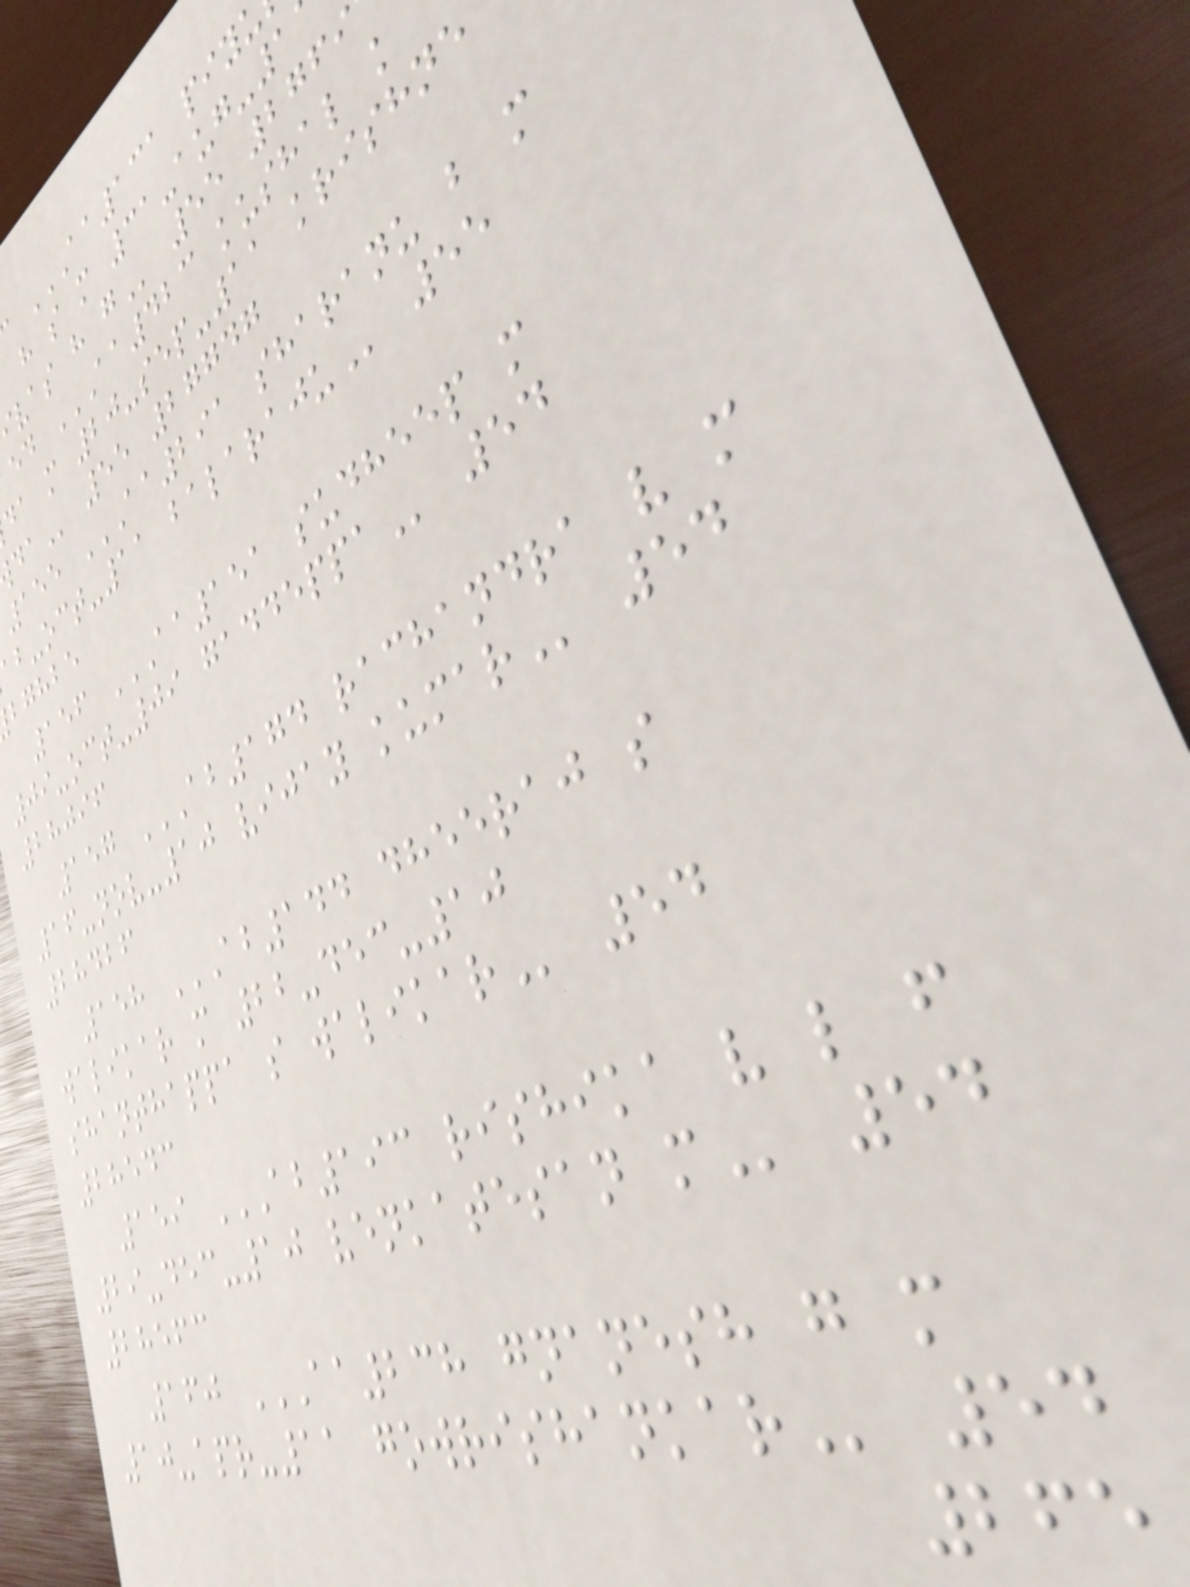h s m 31-
da m 20-sep-11 krishne
55 27747
155 AA291 SHARANU B M
-oct-11
bghbe
156 AA151 SUDHEEP M
09-oct-09
28096
157 AB174 RACHANDRA V M
16-nov-10 vijay
28426
158 AB144 DHEERAJ S
walikar m 22-dec-10
shanthappa s
28543
159 AB193 RISHIKA V L F
29-dec-10 venkatesan
28563
160 AA238 GNANESH G M
10-apr-11
265
